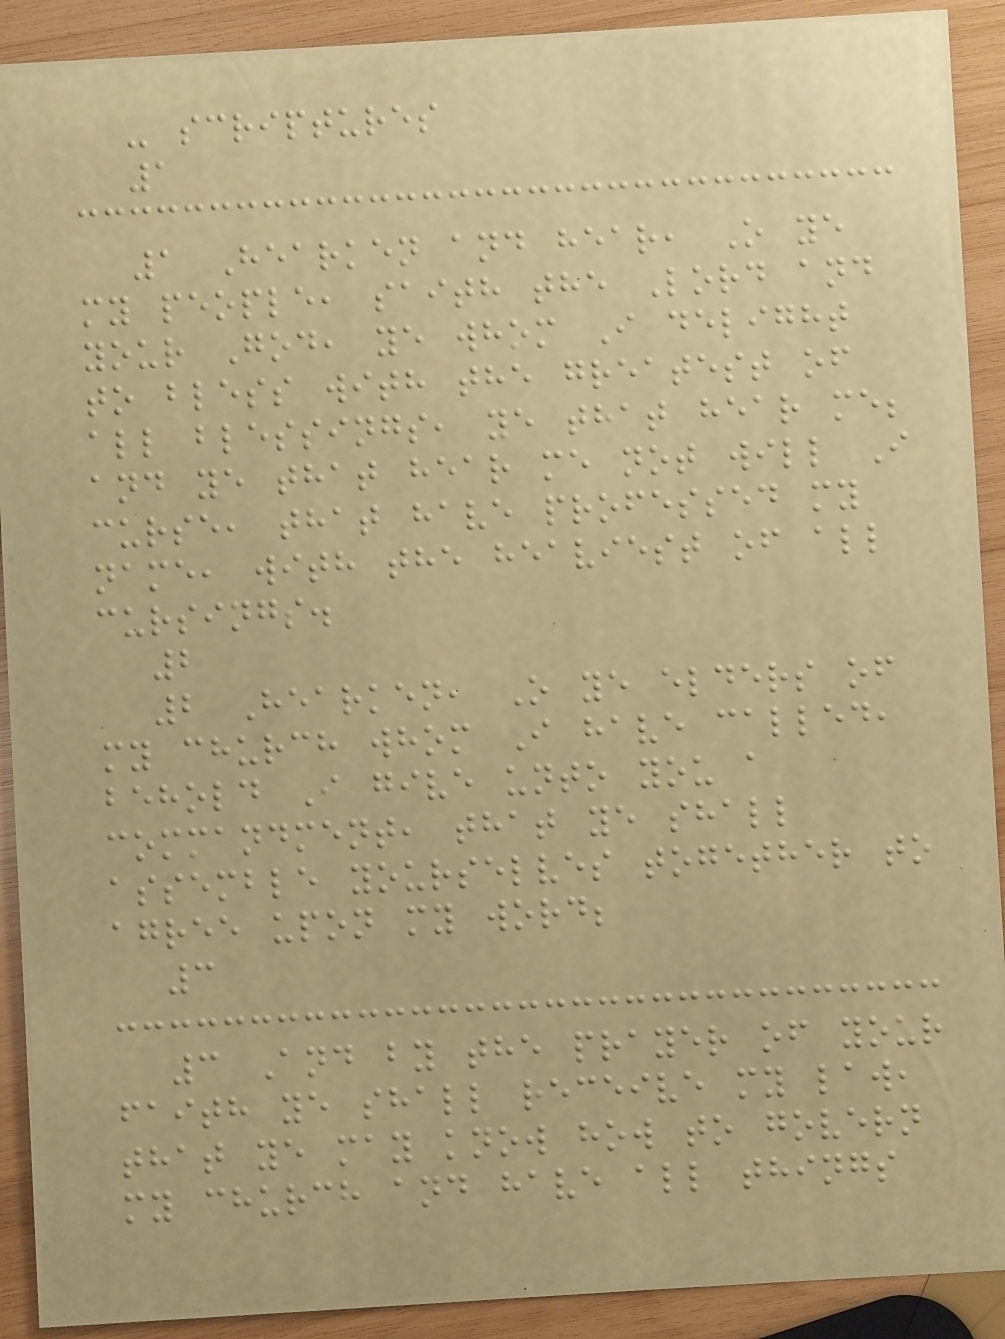- scriptures
1
1 Hearken and hear, O ye
my people, saith the Lord and
your God, ye whom I delight
to bless with the greatest of
all blessings, ye that hear me;
and ye that hear me not will I
curse, that have professed my
name, with the heaviest of all
cursings.
2
2 Hearken, O ye elders of
my church whom I have called,
behold I give unto you a
commandment, that ye shall
assemble yourselves together to
agree upon my word;
3
3 And by the prayer of your
faith ye shall receive my law,
that ye may know how to govern
my church and have all things
